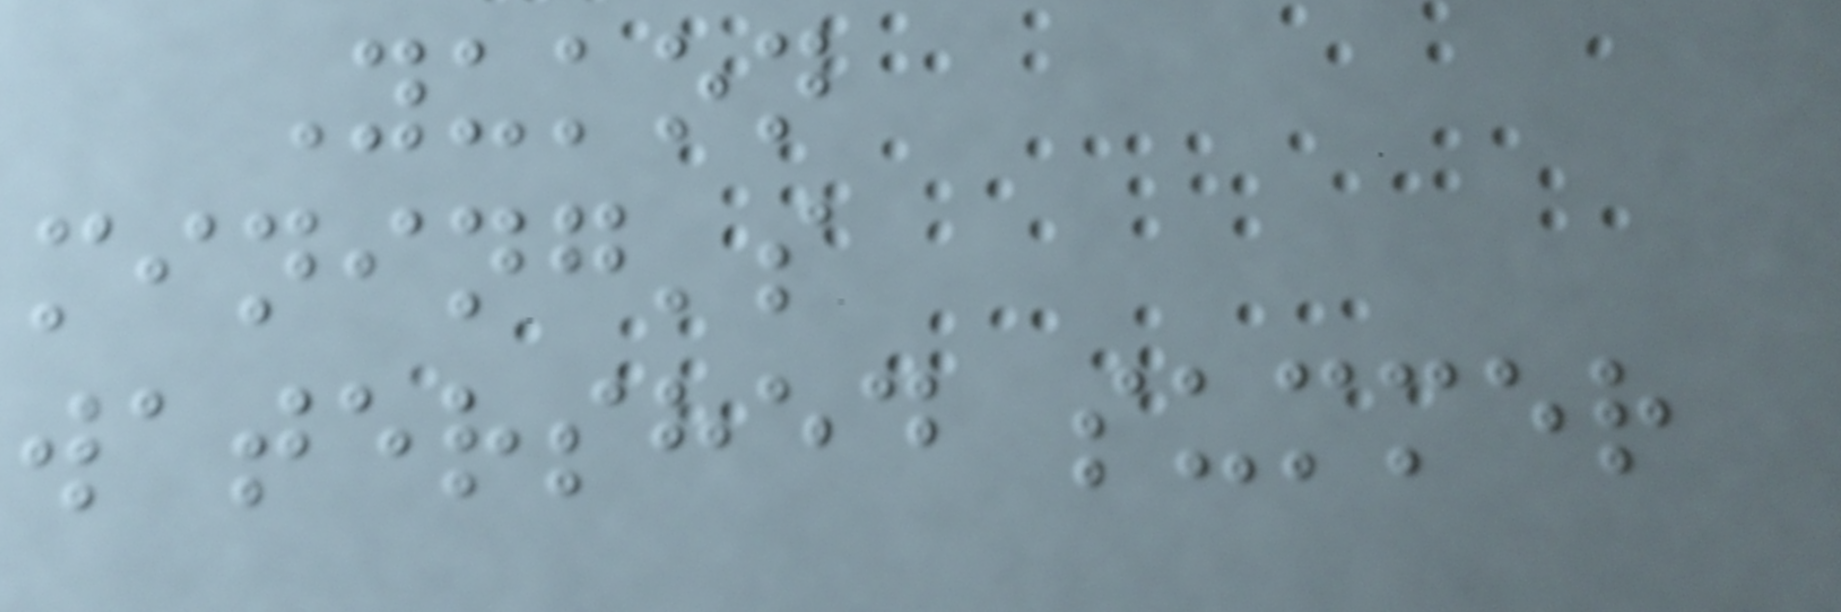Yukon
mining's
watershed summer
